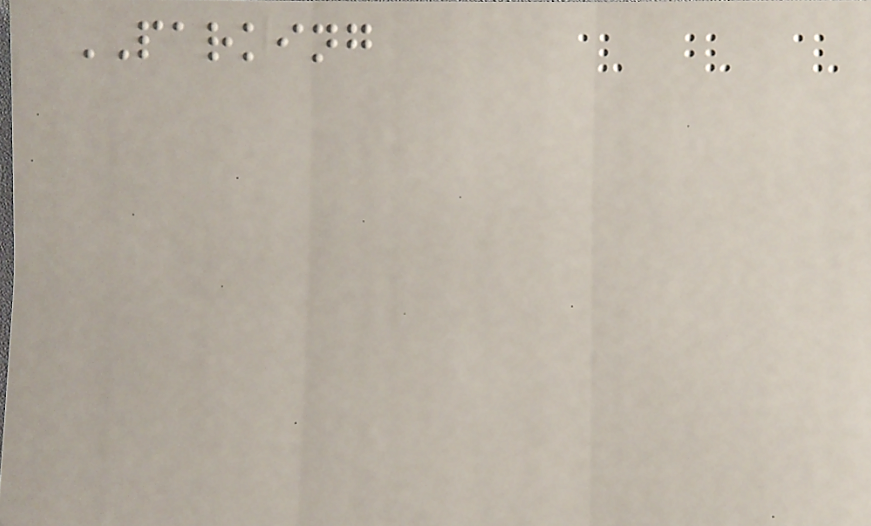PARKING
